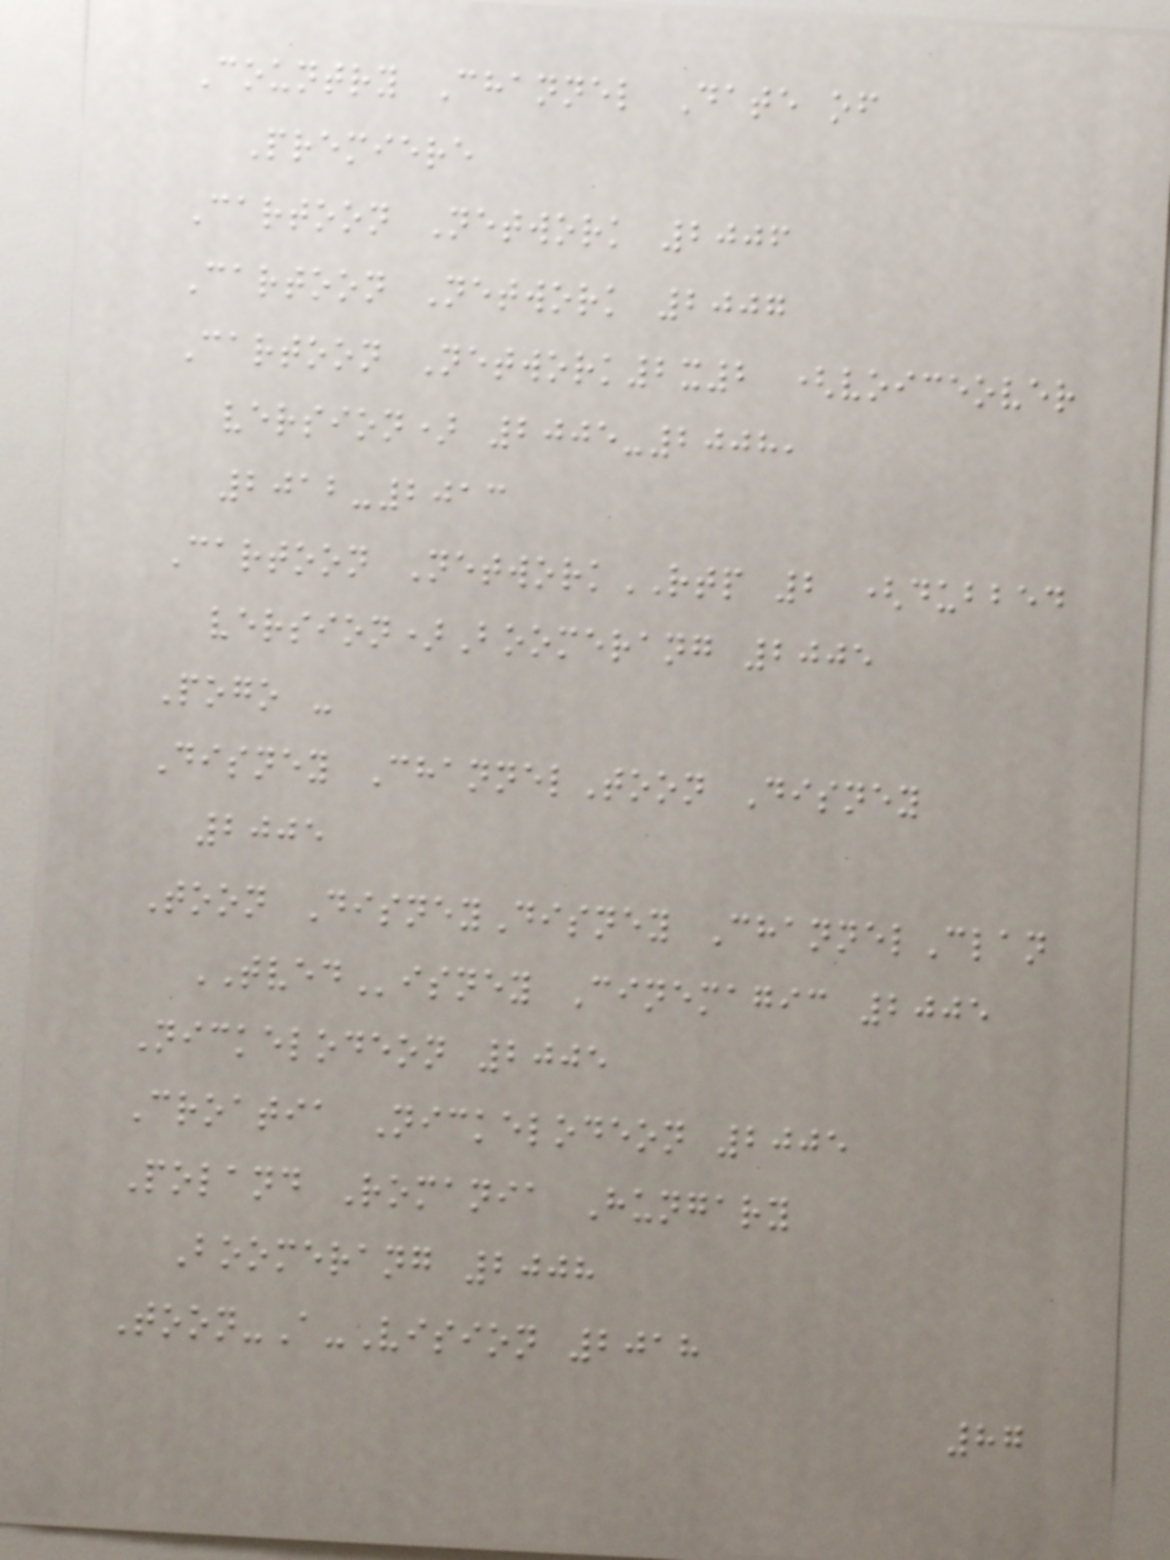Country Channel Date of
Premiere
Cartoon Network 2006
Cartoon Network 2007
Cartoon Network2x2 (voiceover
version) 2005-2008,
2012-2013
Cartoon NetworkRTP 2 (dubbed
version)Boomerang 2005
Pogo -
Disney ChannelToon Disney
2005
Toon DisneyDisney ChannelClan
TVEDisney Cinemagic 2005
Nickelodeon 2005
Croatia Nickelodeon 2005
Poland Romania Hungary
Boomerang 2008
Toon-A-Vision 2018
87
